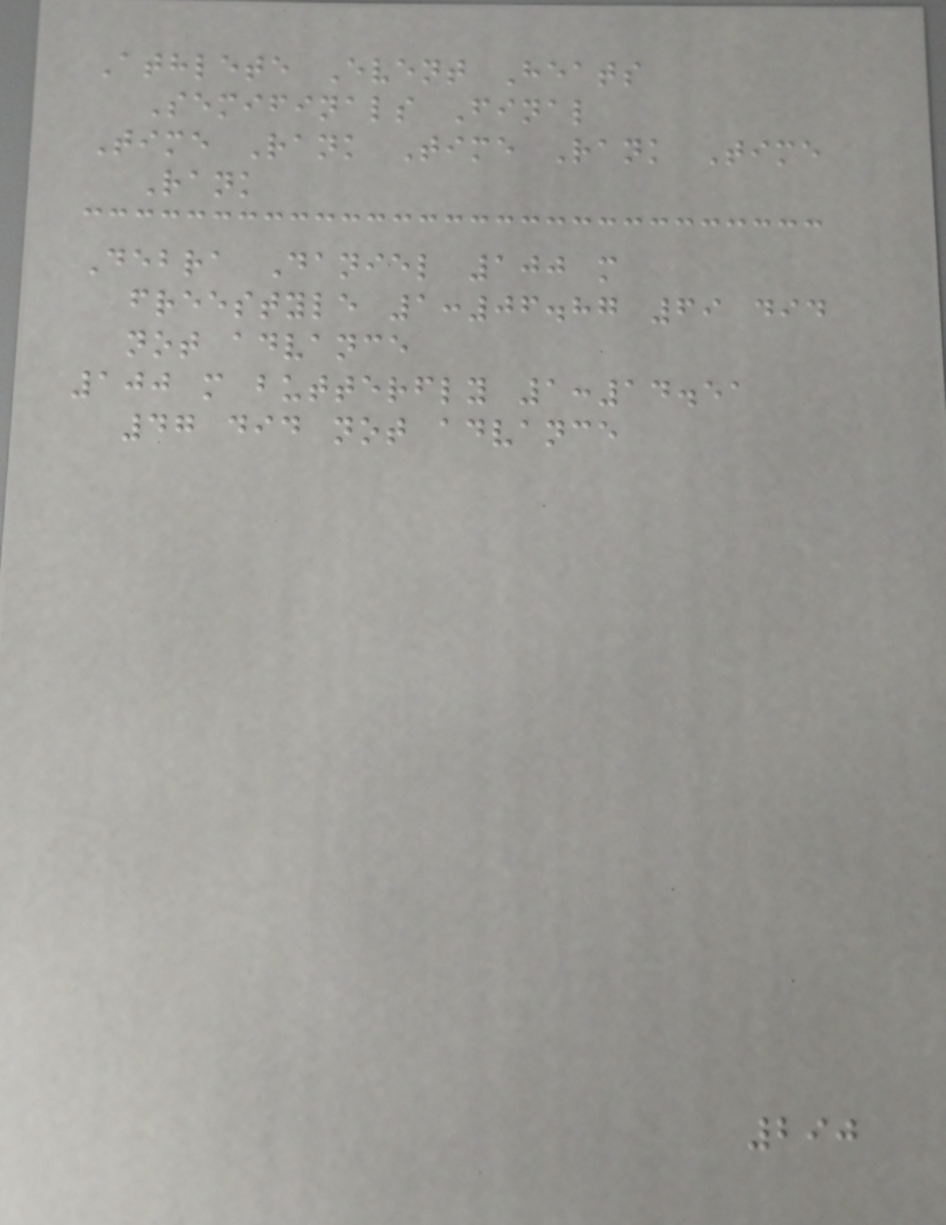Athlete Event Heats
Semifinals Final
Time Rank Time Rank Time
Rank
Debra Daniel 100 m
freestyle 1:06.87 69 did
not advance
100 m butterfly 1:14.51
47 did not advance
290
